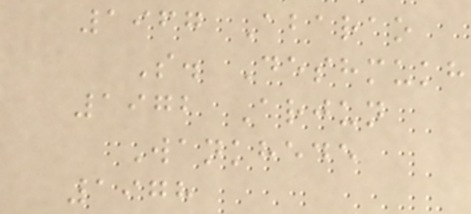1967 Abarao
S. Deshmukh
1972 Arjun
Wankhede
1978
